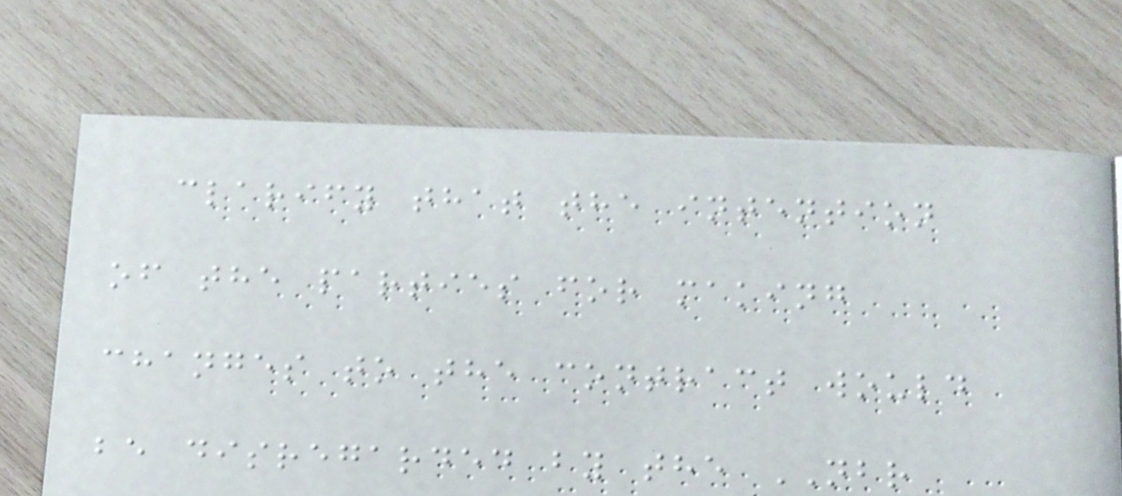clarify that the intention
of the parties for making
changes to the contract would
be disregarded by the NBR
